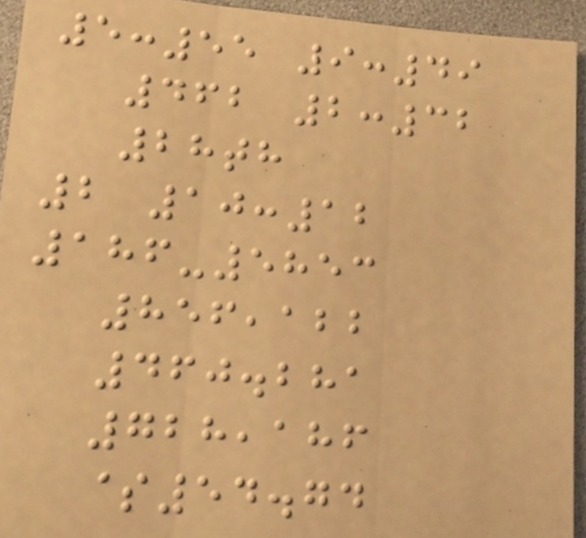5:55 9:49
462 2:32
28th
2 10:12
186-5853
856,122
460.281
728,186
$54.74
